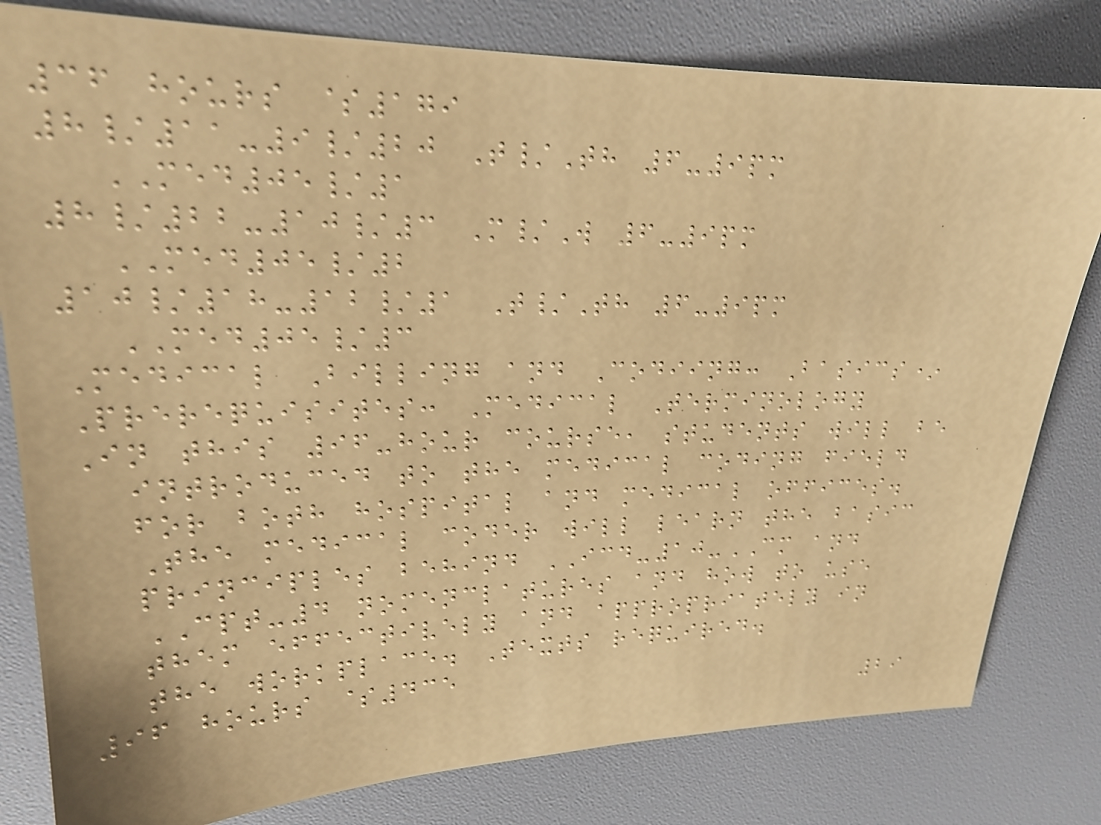36 hours $179
8/11-9/20 T/Th 6-9pm
MED05/1
8/22-10/3 M/W 6-9pm
MED05/2
10/18-12/1 T/Th 6-9pm
MED05/3
Medical Billing and Codiing: Basics*
Prerequisites: Medical Terminology
In this 96-hour course, students will be
introduced to the medical coding field
for both hospital and medical offices.
The medical coder will learn the basic
principles behind ICD-10-CM and
CPT-4 nomenclatures and how to use
them effectively and appropriately in
the workplace. Texts required.
96 hours $435
29
